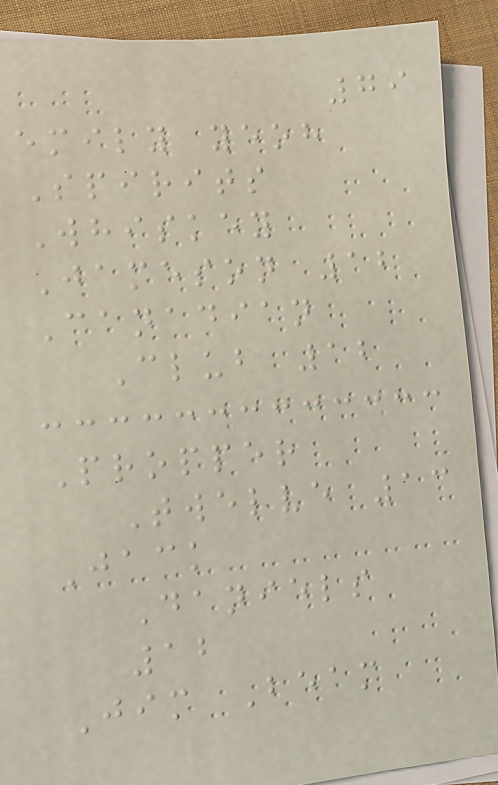79
emily yeoh
Spirits
Whiskey
Jameson 12
Canadian
Club 12
Propper
Twelve 13
Jack
Daniels
12
Jim Beam
